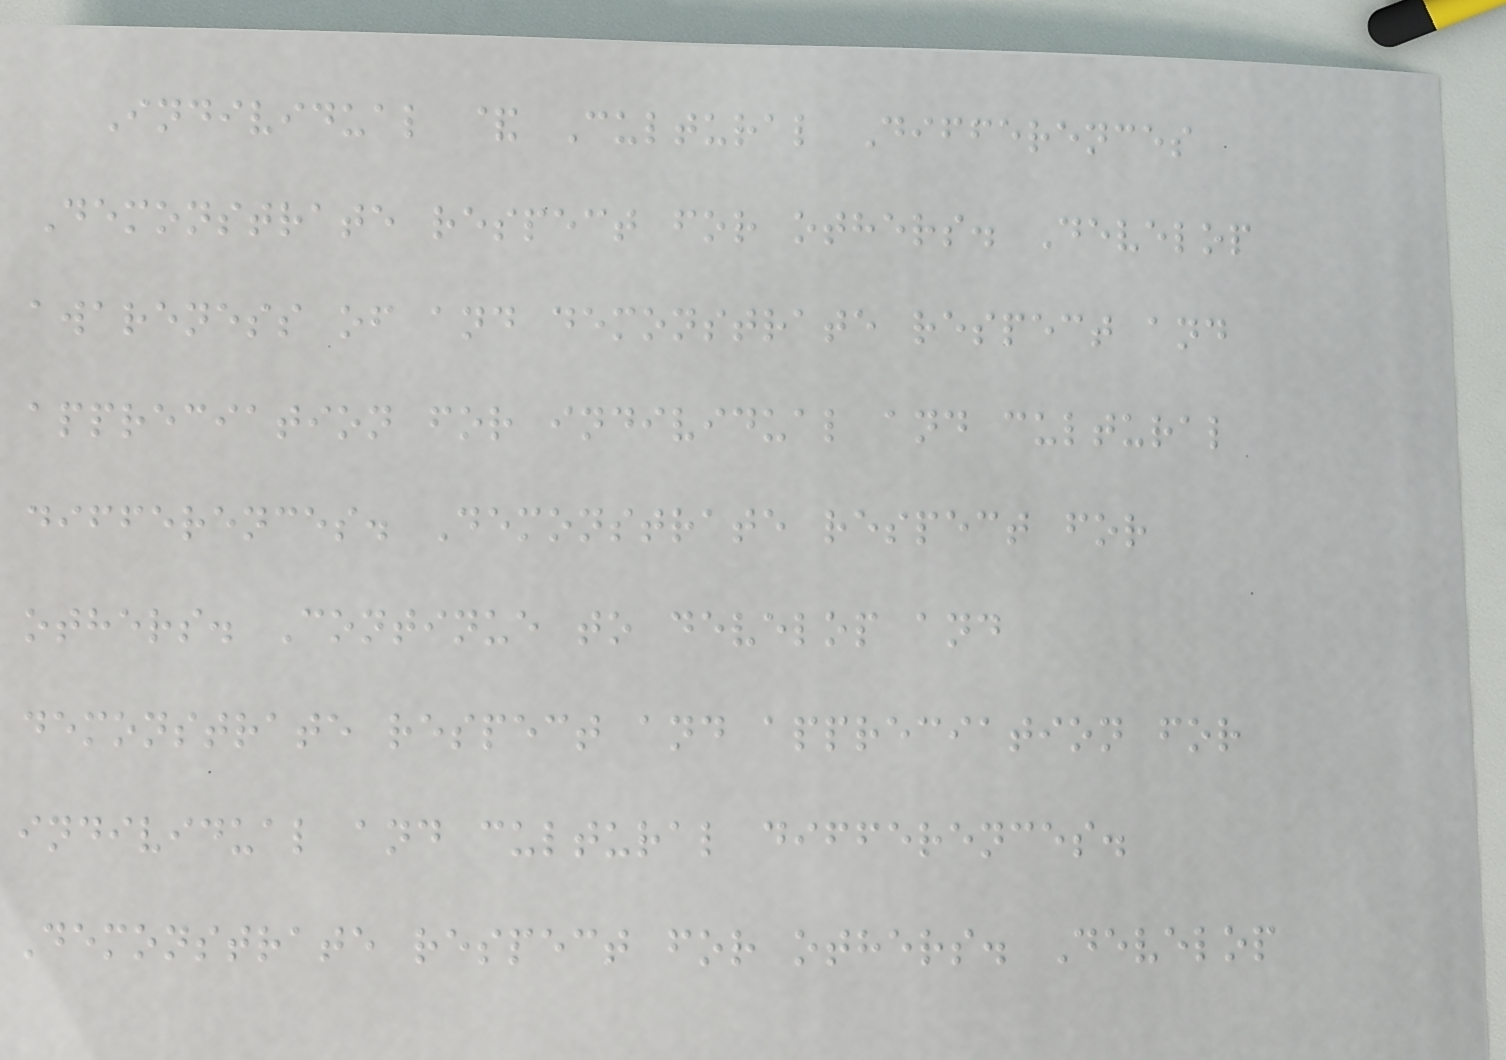Individual & Cultural Differences
Demonstrate respect for others. Develop
awareness of and demonstrate respect and
appreciation for individual and cultural
differences. Demonstrate respect for
others. Continue to develop and
demonstrate respect and appreciation for
individual and cultural differences.
Demonstrate respect for others. Develop
